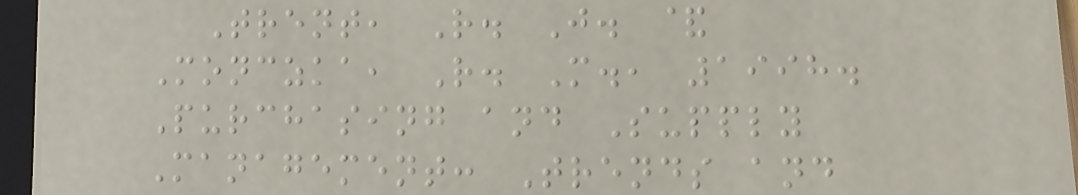Trent, R. J. &
Monczka, R. M., 1998.
Purchasing and Supply
Management: Trends and
